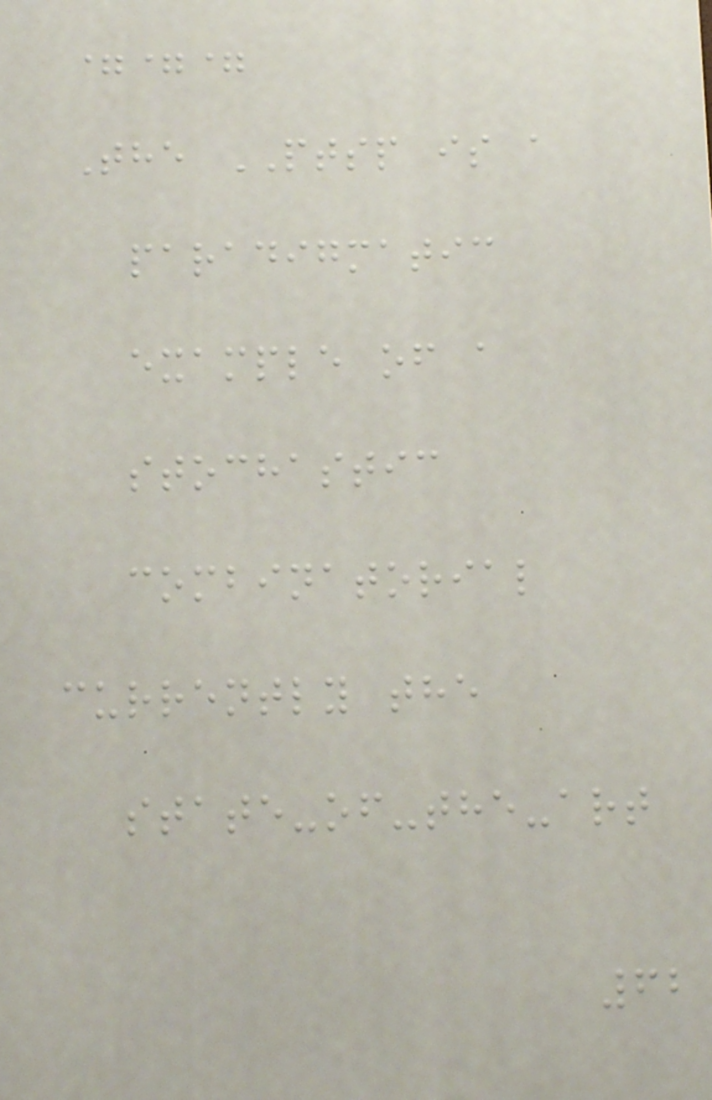===
The PTSP is a
paradigmatic
example of a
stochastic
combinatorial
currently the
state-of-the-art
62
